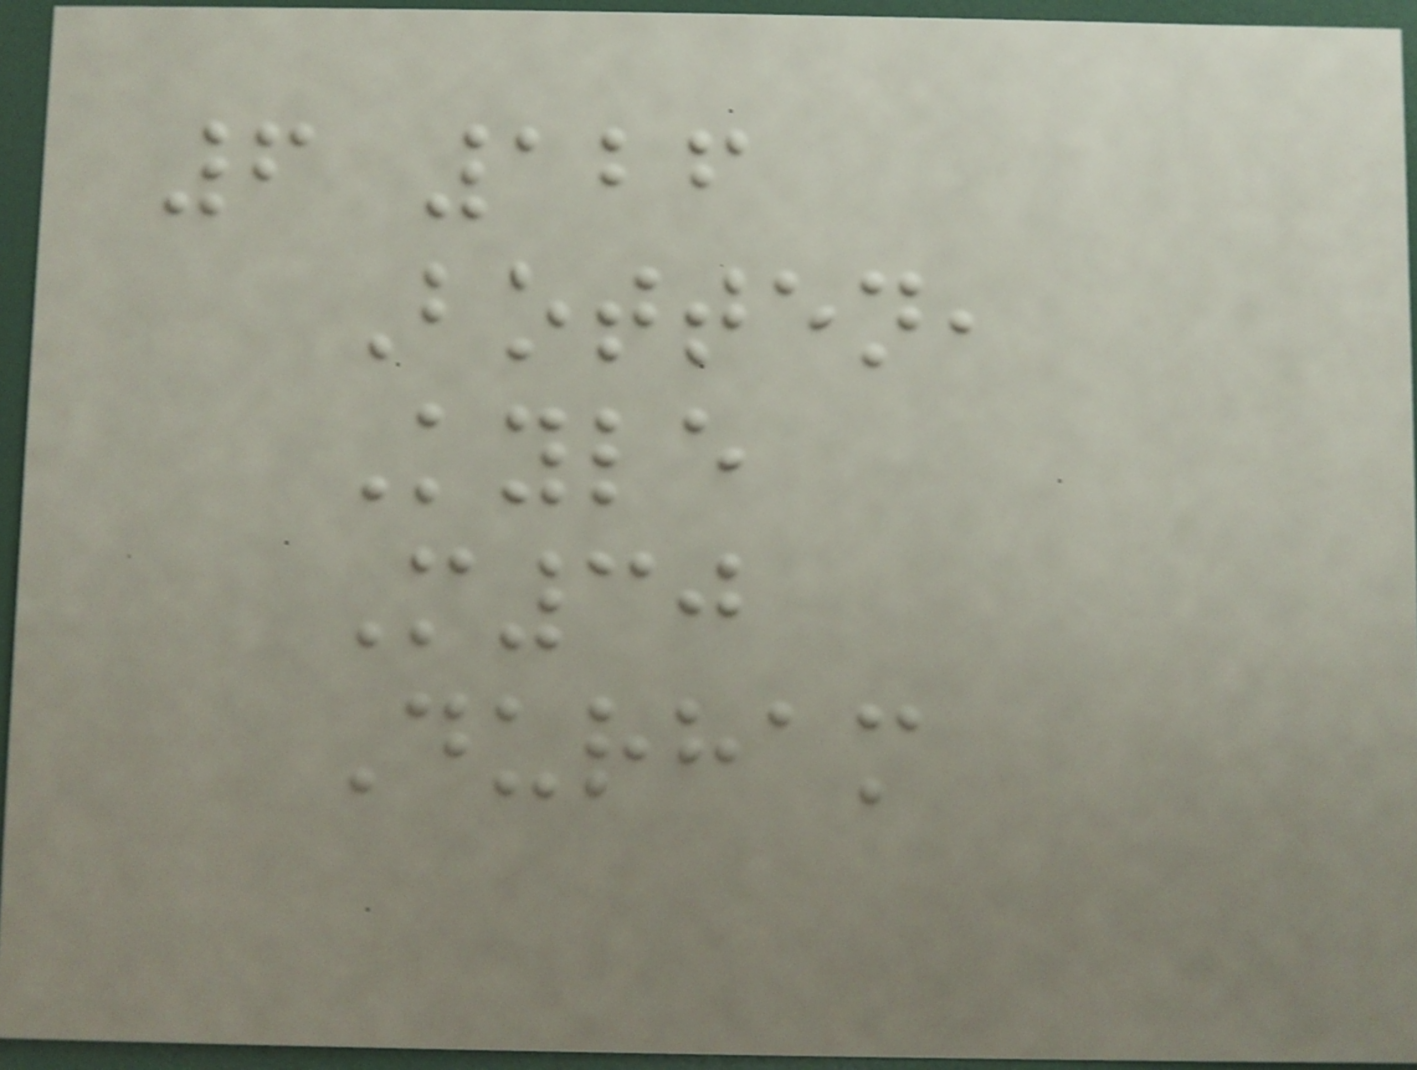6 126
Botten,
Kyle
M30
Durham
